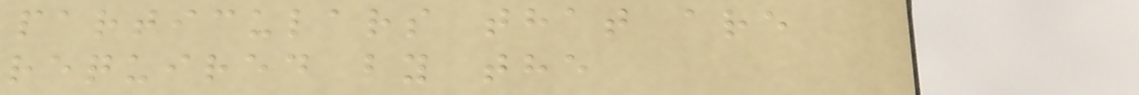particulars that are
required by the
